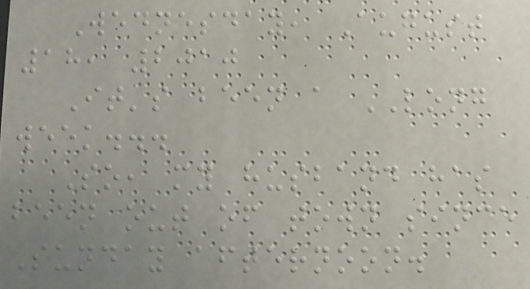Wednesday, August
18, 2010
It's been a LONG
week...
So, my husband has
been out of town since
Sunday afternoon.
